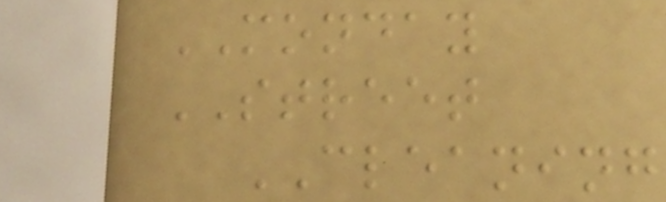MONDAY
STREET
CLEANING
